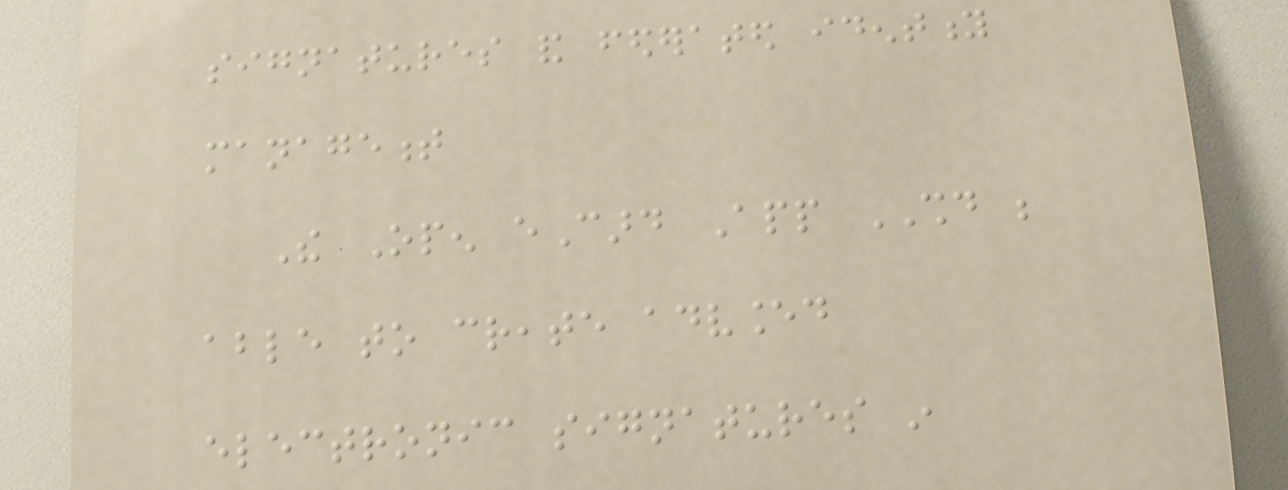signatures and federated identity
management
The Open eCard App SHOULD be
able to create advanced
electronic signatures in
